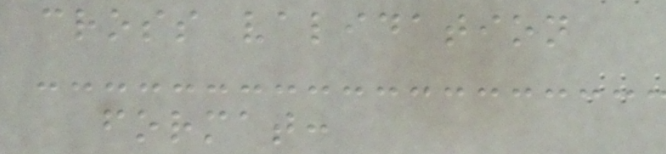cross validation
format:
